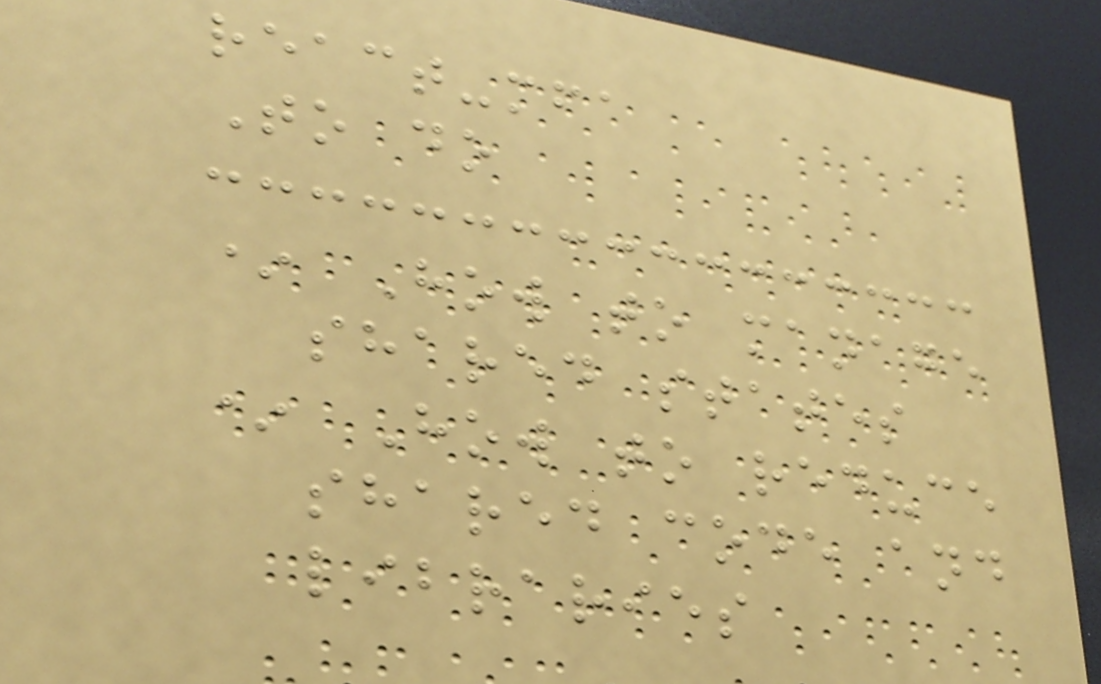react-mfa
To do
* How to manage
shared states
* How to reduce
shared code and
libraries
